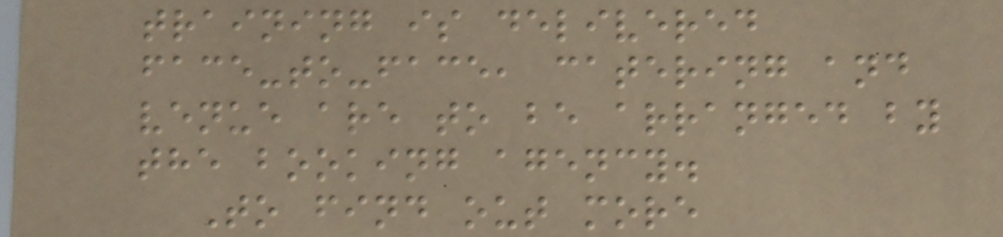training is delivered
face-to-face, catering and
venue are to be arranged by
the booking agency.
To find out more
